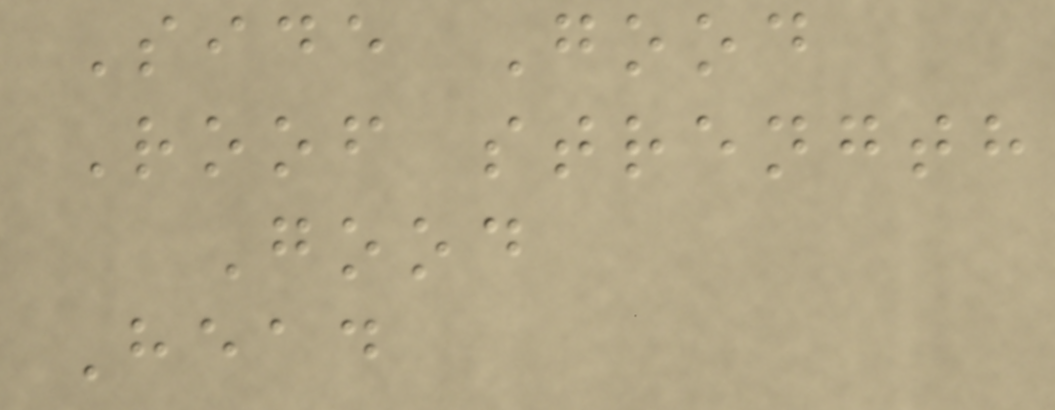Side Good
Roof strength
Good
Head
